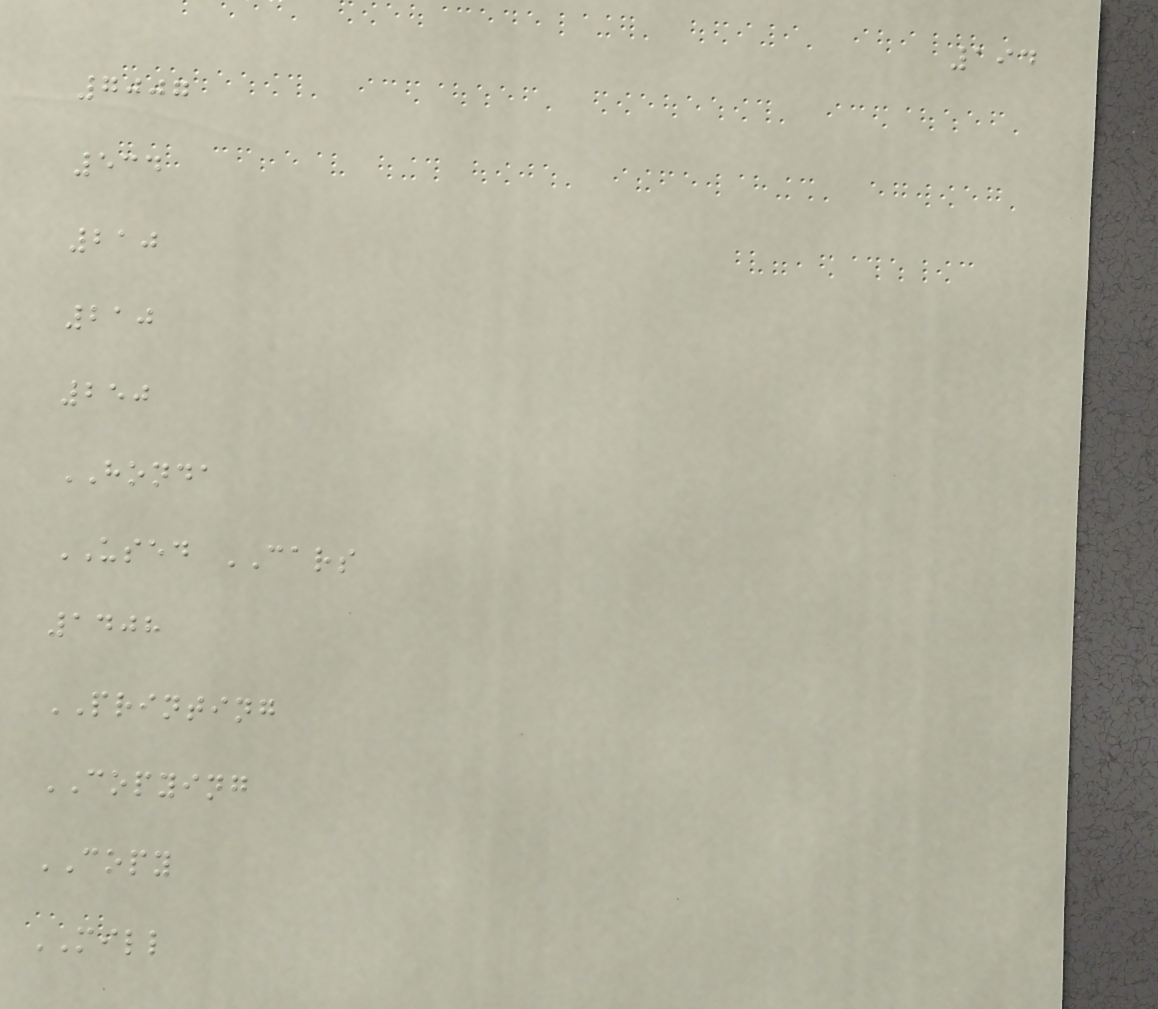194
7007
534
210
210
250
HONDA
USED CARS
1408
PRINTING
COPYING
COPY
MILL
